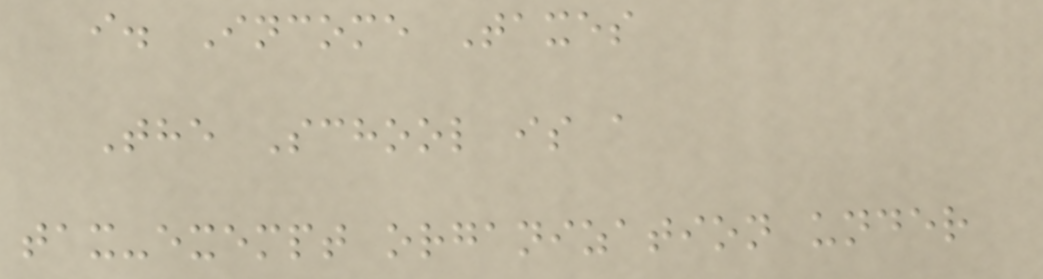i. Income Taxes
The School is a
tax-exempt organization under
